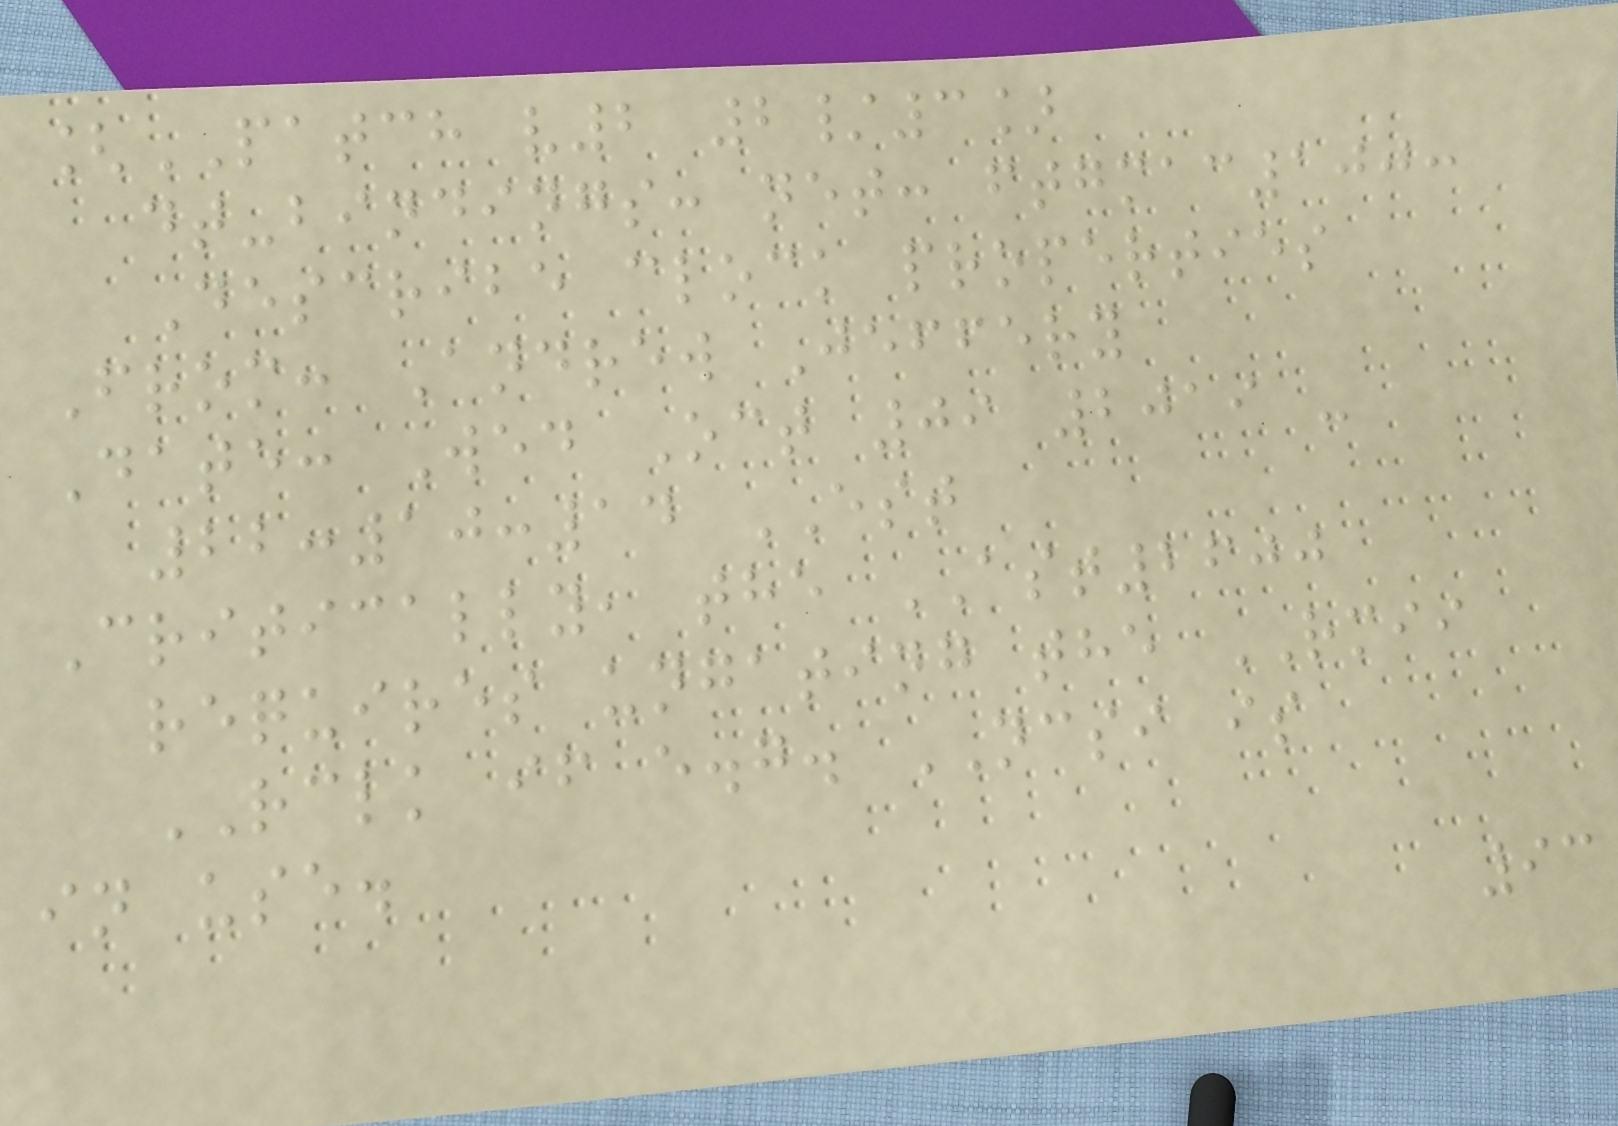[PATCH v2 2/3]
dt-bindings: net: ftgmac100:
Describe clock properties
From: Andrew Jeffery
Date: Wed Oct 09 2019 -
22:10:14 EST
Critically, the AST2600
requires ungating the RMII
RCLK if e.g. NCSI is
in use.
93
